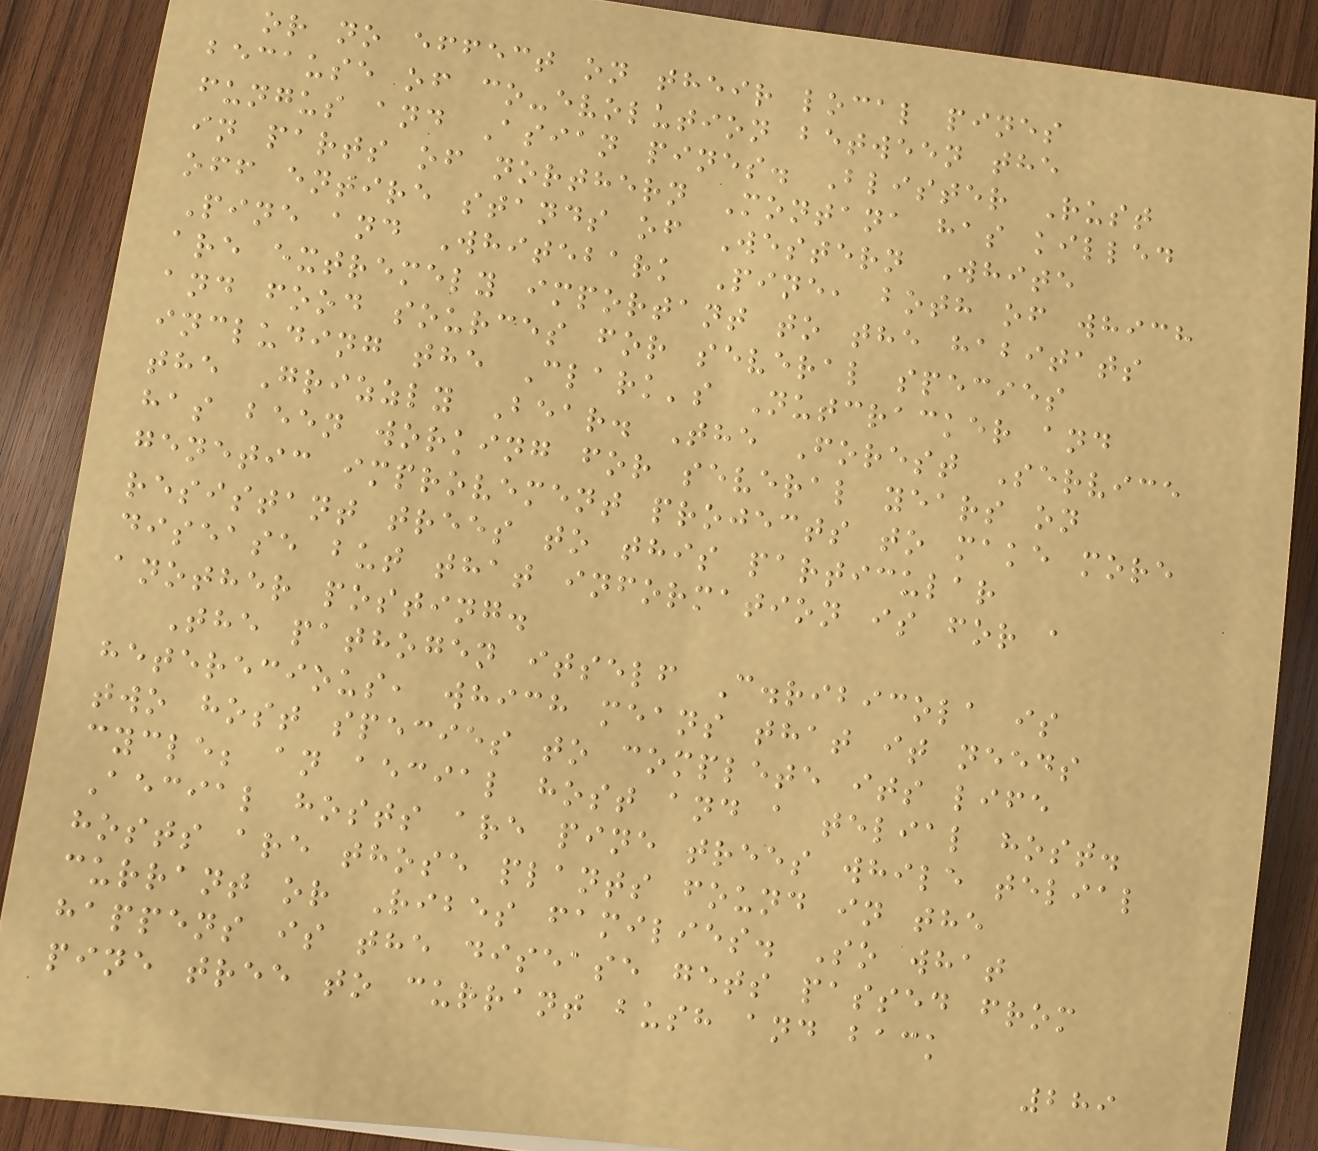or no effect on their local pines
because of co-evolution between the
fungus and Asian pines. Blister Rust
in parts of northern Montana has killed
off entire stands of Western White
Pine and Whitebark Pine, both of which
are extremely important to the habitats
and food sources for several species
including the Clark's Nutcracker and
the Grizzly Bear. The Forest Service
has been working for several years on
genetic improvement projects to make more
resistant trees to this particular
disease but that information is for a
another posting.
The pathogen itself C.ribicola is
heterecious, which means that it needs
two host species to complete its life
cycle; an aecial host and a telial host.
Aecial hosts are pine trees while telial
hosts are those plants found in the
currant or Ribes families. So what
happens is the disease gets passed from
pine tree to currant bush and back
289
